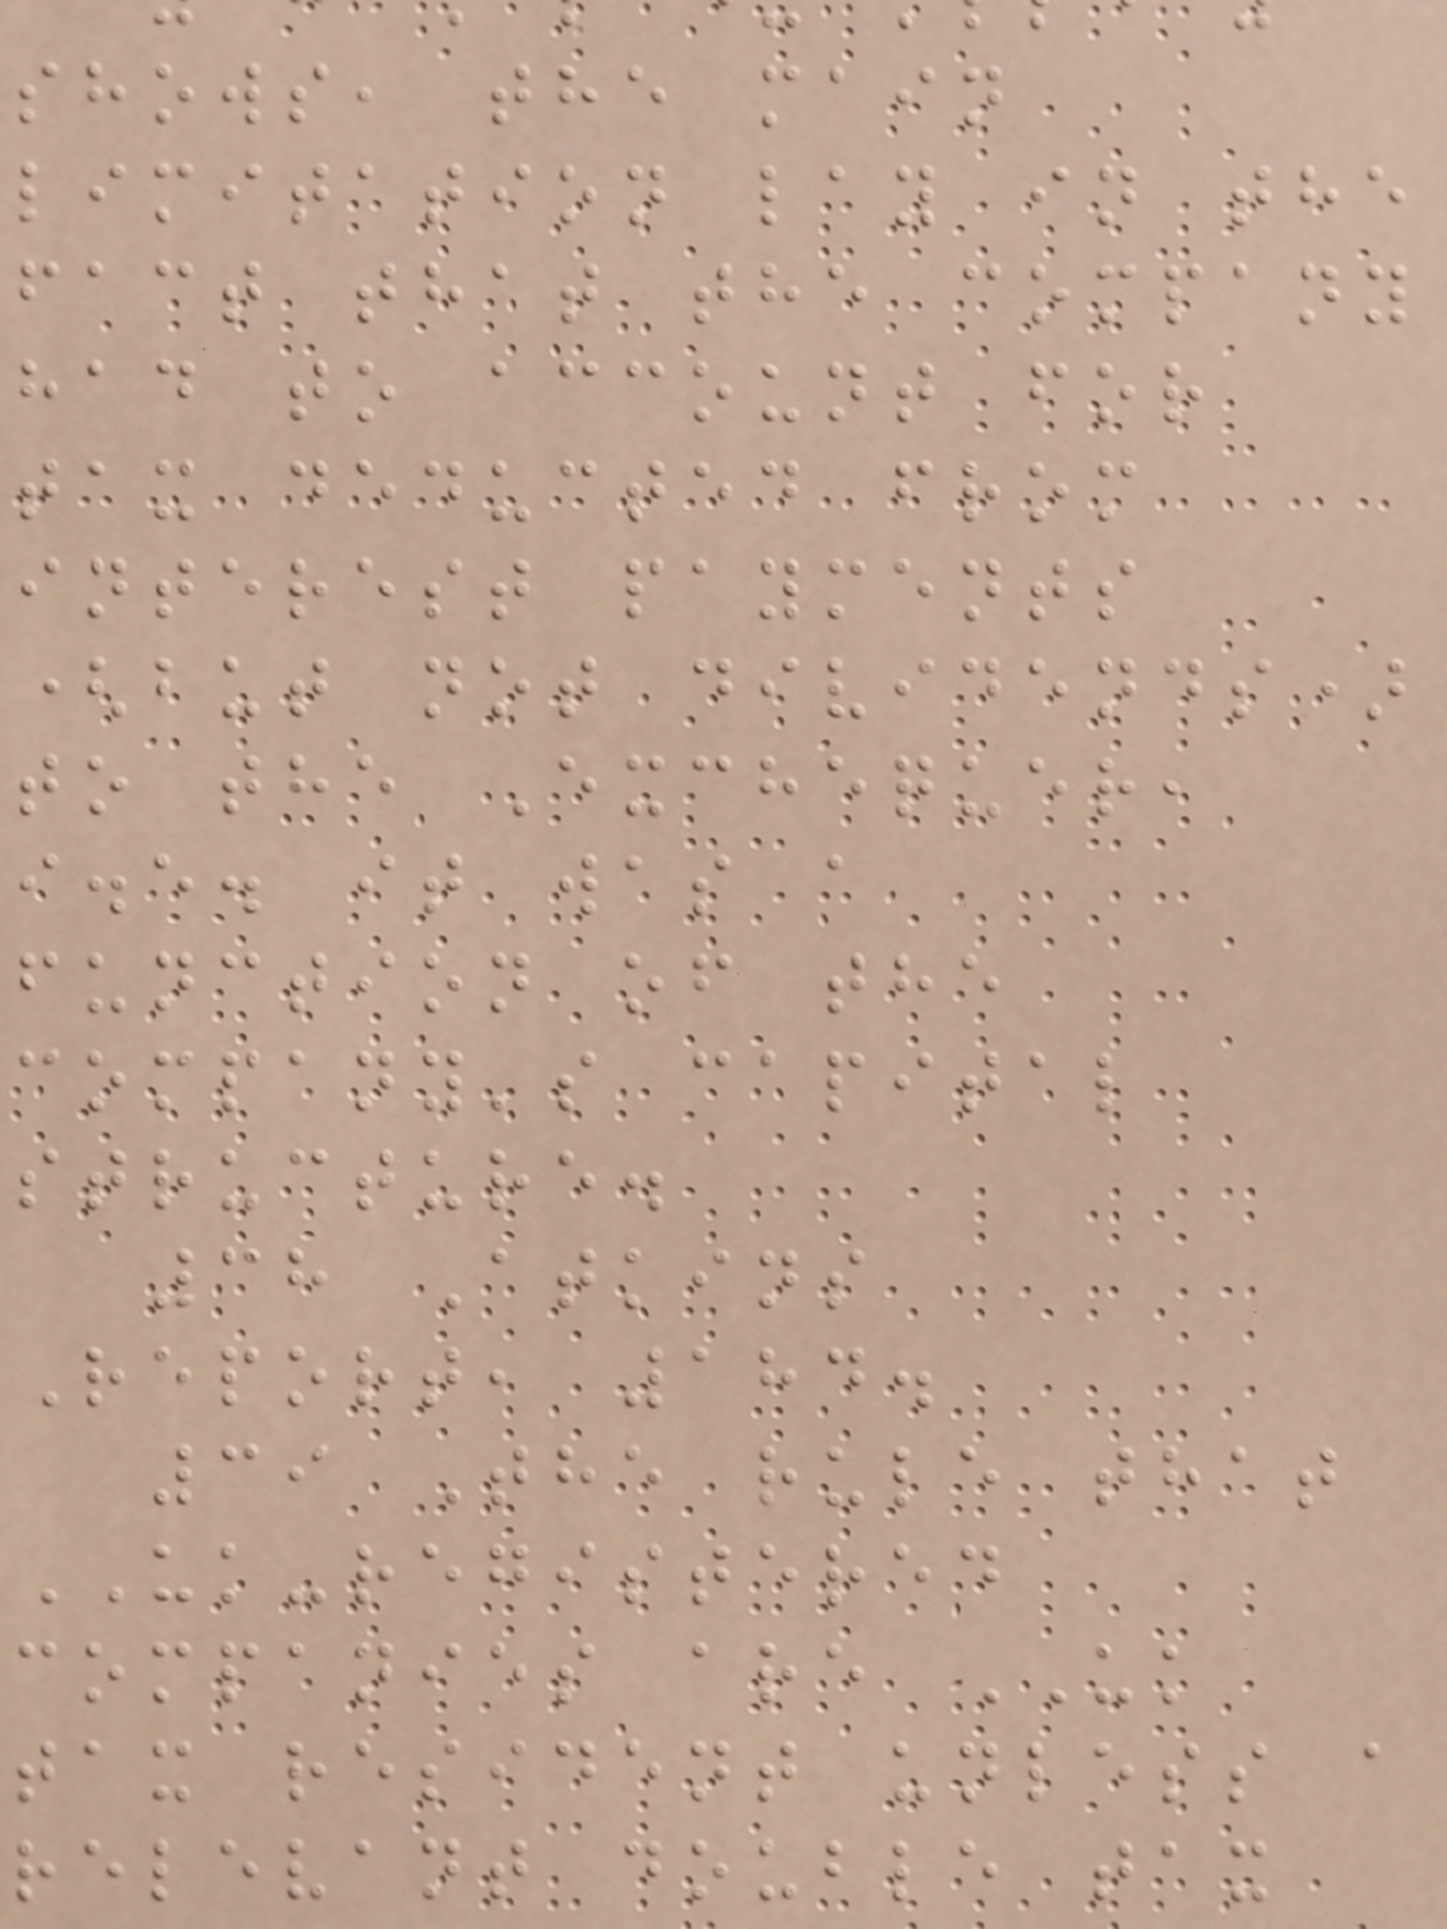shows, the main
limitation lay in the
fact that the company
had to account for
tax deducted from
interest payments
(but not dividends)
to the Exchequer,
i.e. it was a
function of the
company's capital
structure.
38 Atkins
Report, 184.
39 The rule that
UK-registered
companies are UK
tax resident unless a
relevant double tax
